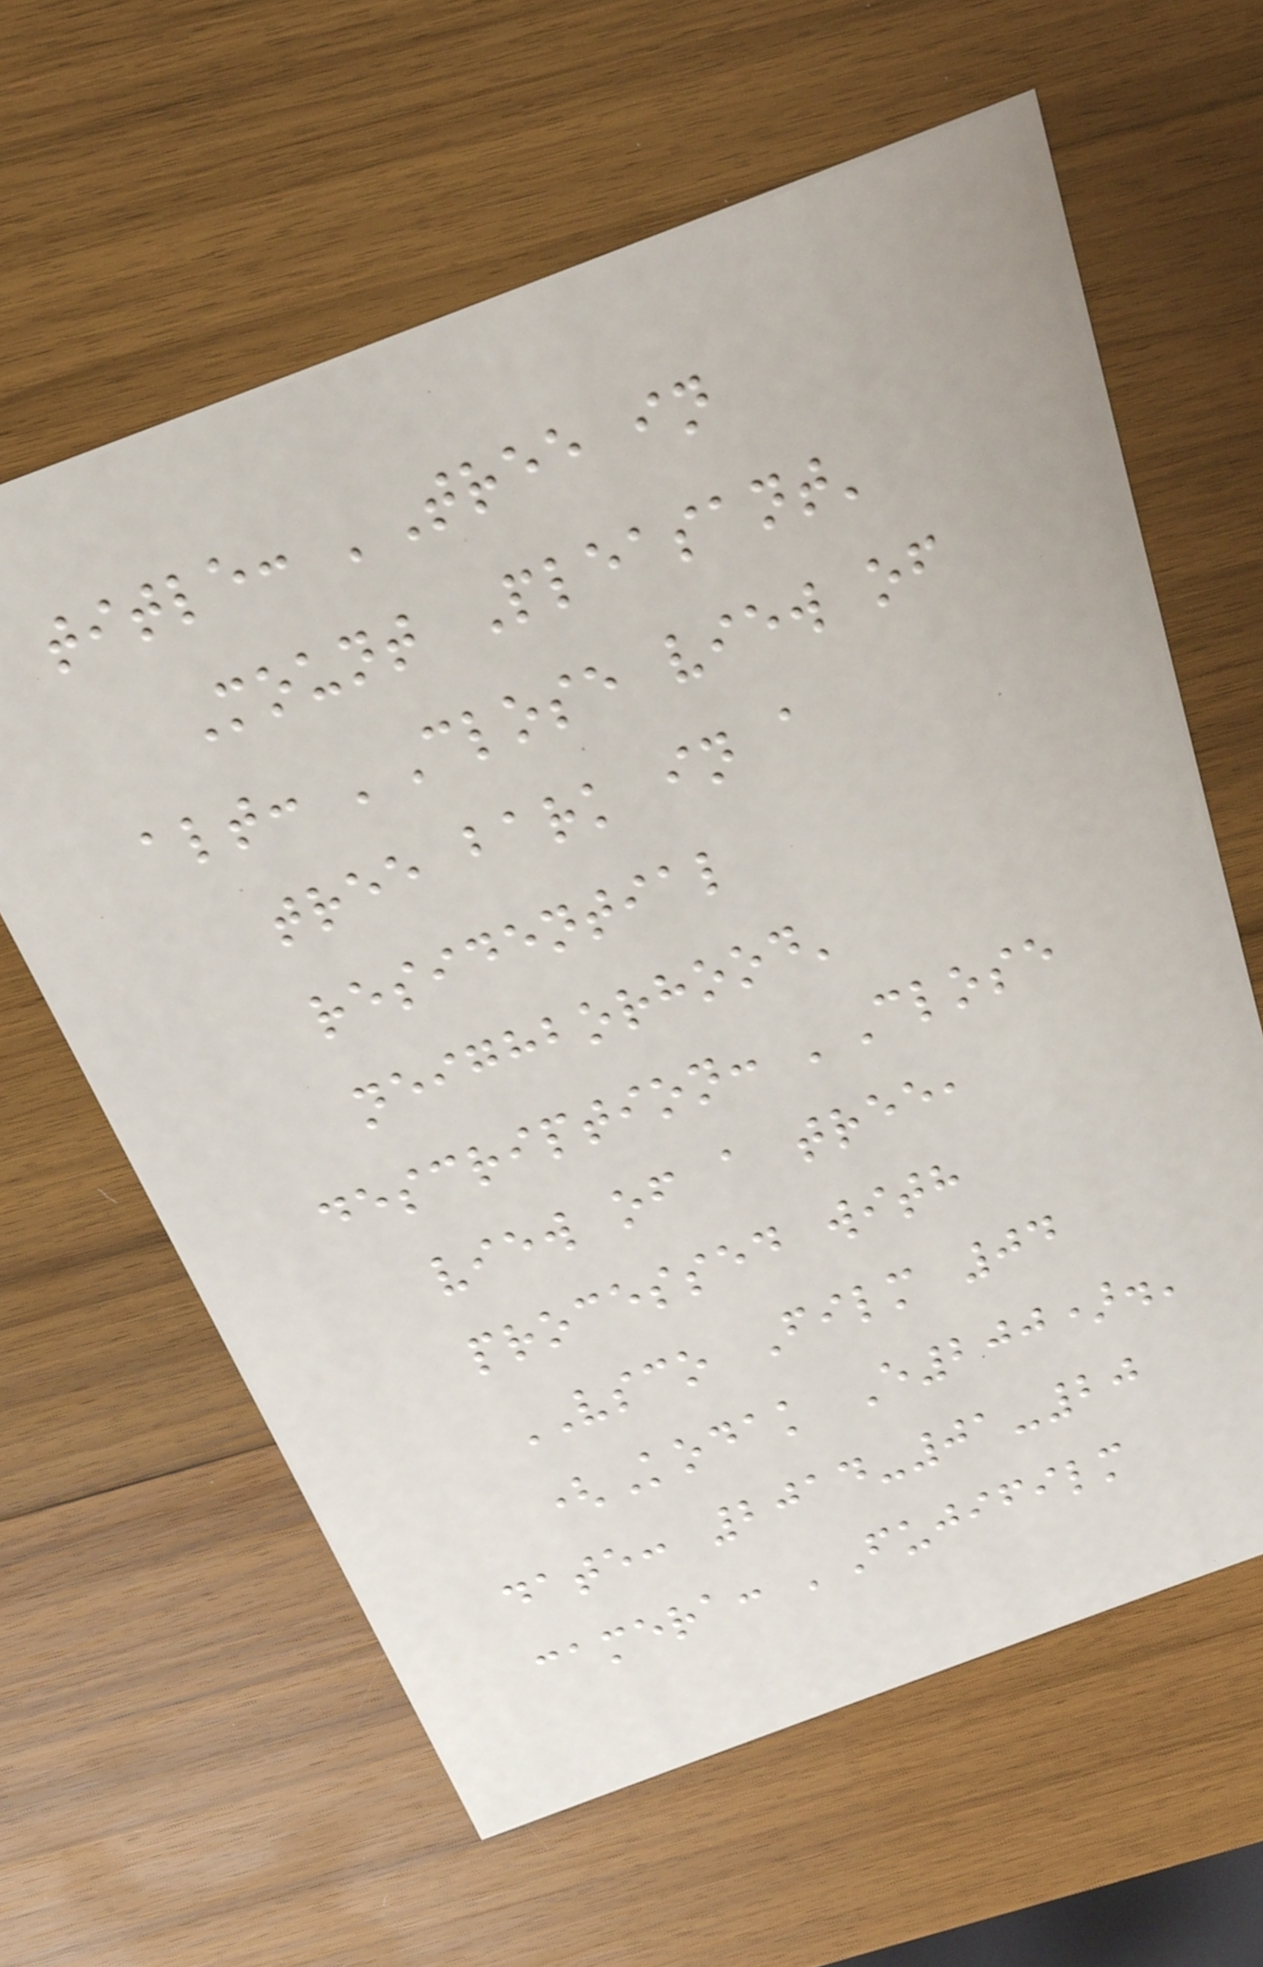title: 'Tree in
Mount Pleasant'
alt: 'Close view of
tree bark in a
residential
neighborhood'
description: 'Close
view of a tree,
processed with
VSCO Film 04
(Kodak E200).'
date: 2014-01-20
camera: 'Fujifilm
